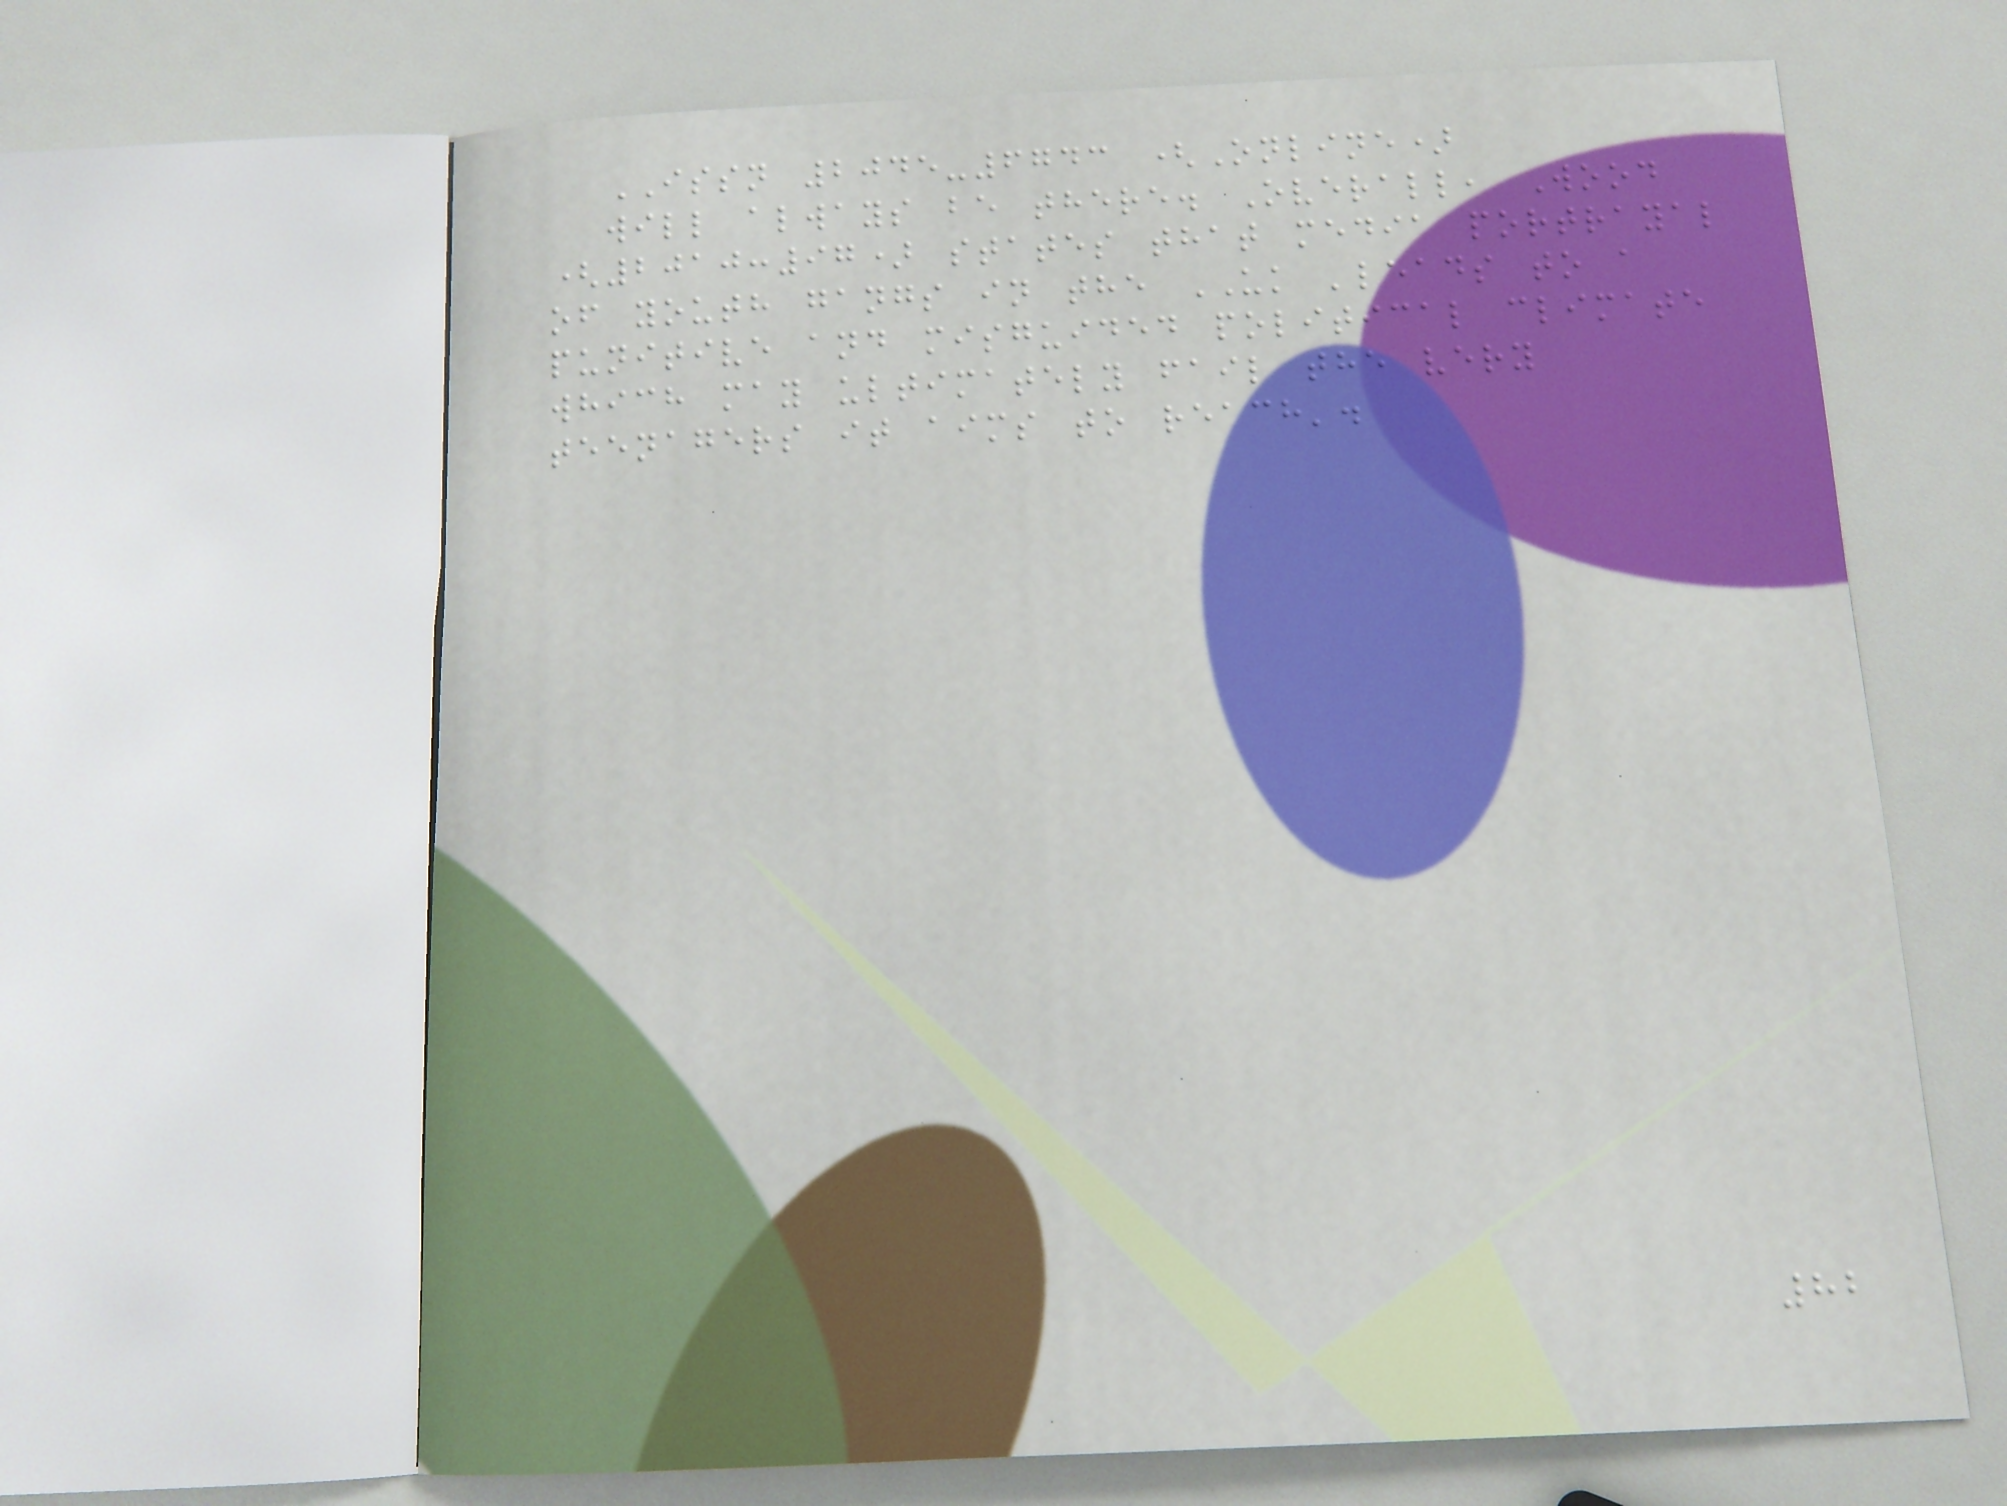ISSN 2045-6743 (Online)
will always be there. Overall, Wood
(2010:97) states that media portrayal
of youth gangs in the UK 'leads to a
punitive and misguided political climate
which may ultimately fail the very
teenagers it aims to reach'.
82
